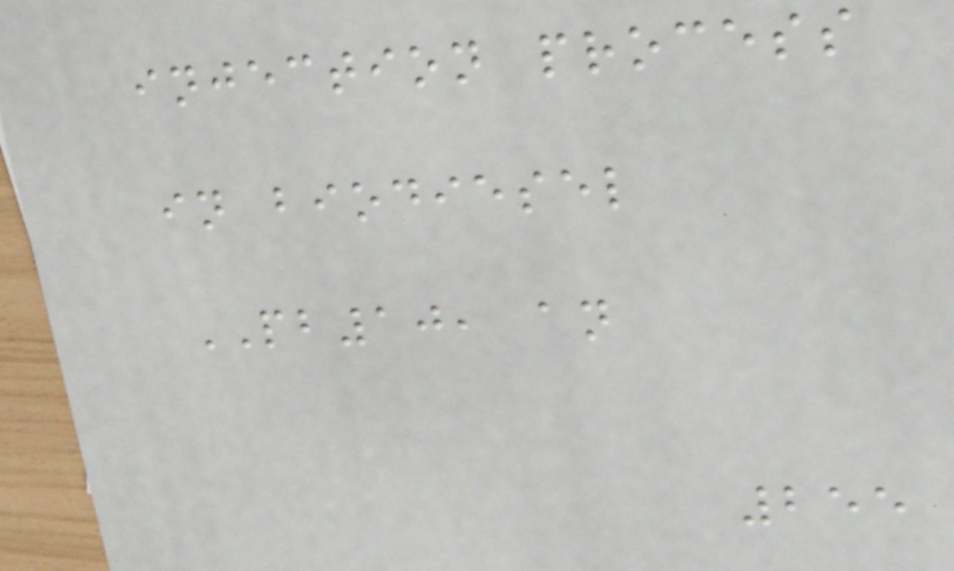injection process
in biodiesel
PB10, an
255
